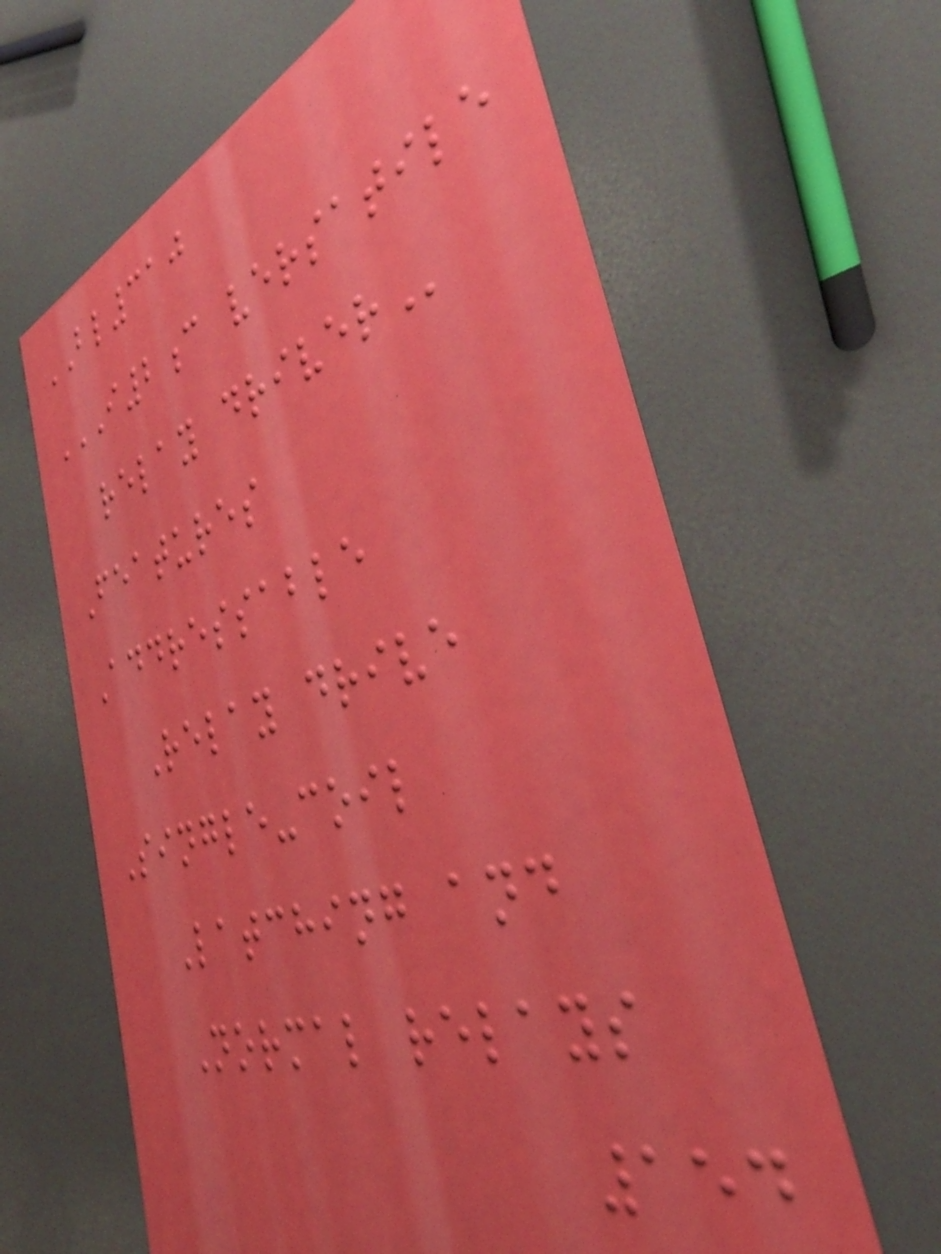BL310
I2C VERSATILE
RELAY DRIVER
Features
Addressable
Relay drive
Single-coil
Latching and
Normal relays
154
